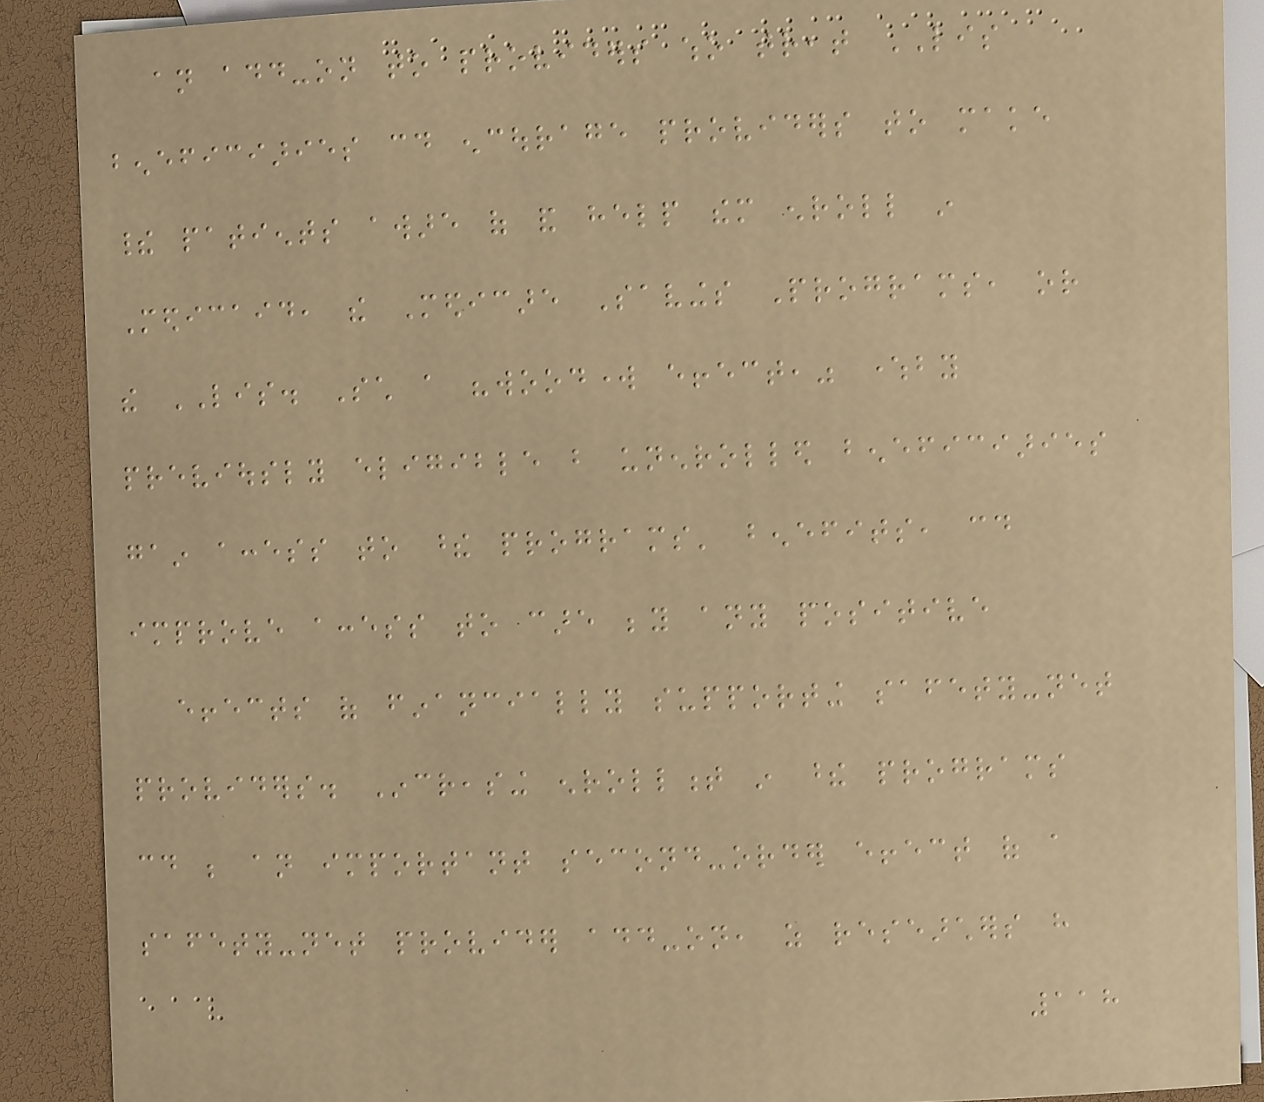an add-on to providers who treat LIS
beneficiaries could encourage providers to make
their patients aware of and help them enroll in
Medicaid, the Medicare Savings Programs, or
the LIS. Such a "woodwork effect," whereby
previously eligible but unenrolled beneficiaries
gain access to these programs' benefits, could
improve access to care beyond any positive
effects of financially supporting safety-net
providers. Increasing enrollment in these programs
could be an important second-order effect of a
safety-net provider add-on, as researchers have
118
